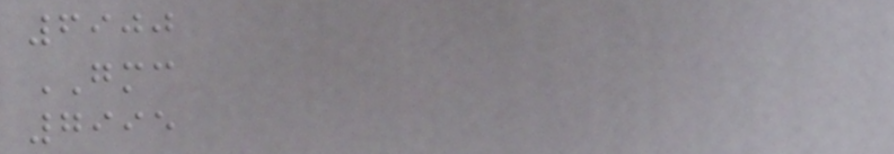6900
GMC
7995
